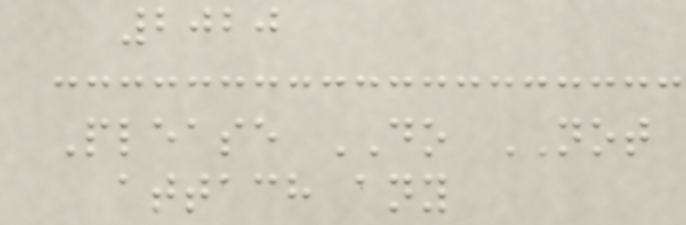2020
Please DO NOT
attach any
